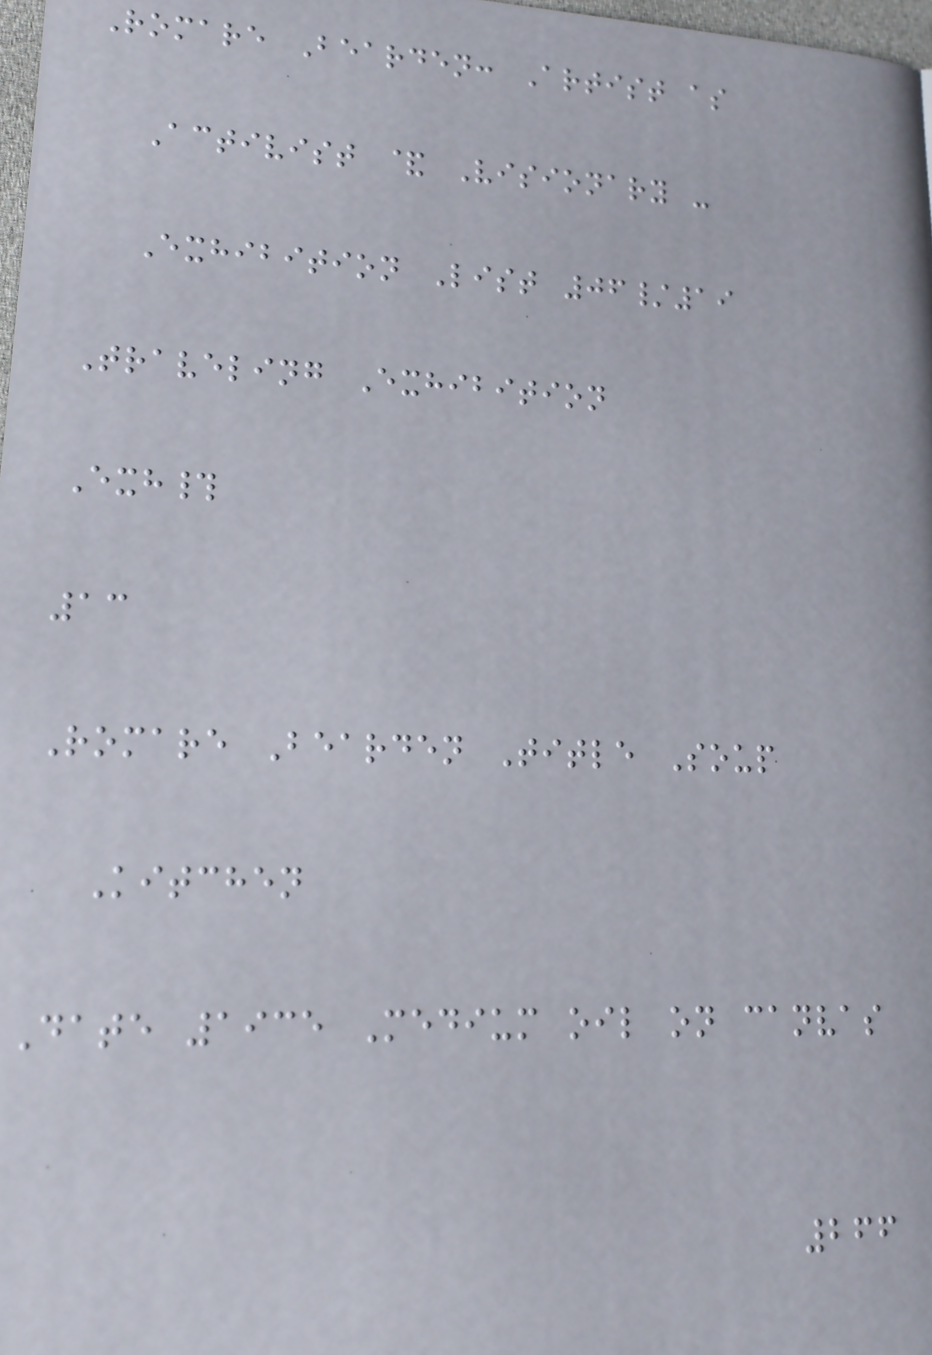Romare Bearden: Artist as
Activist & Visionary -
Exhibition List 06/19
Traveling Exhibition
Exh#
13
Romare Bearden Title Soup
Kitchen
Date 1935 Medium oil on canvas
266
